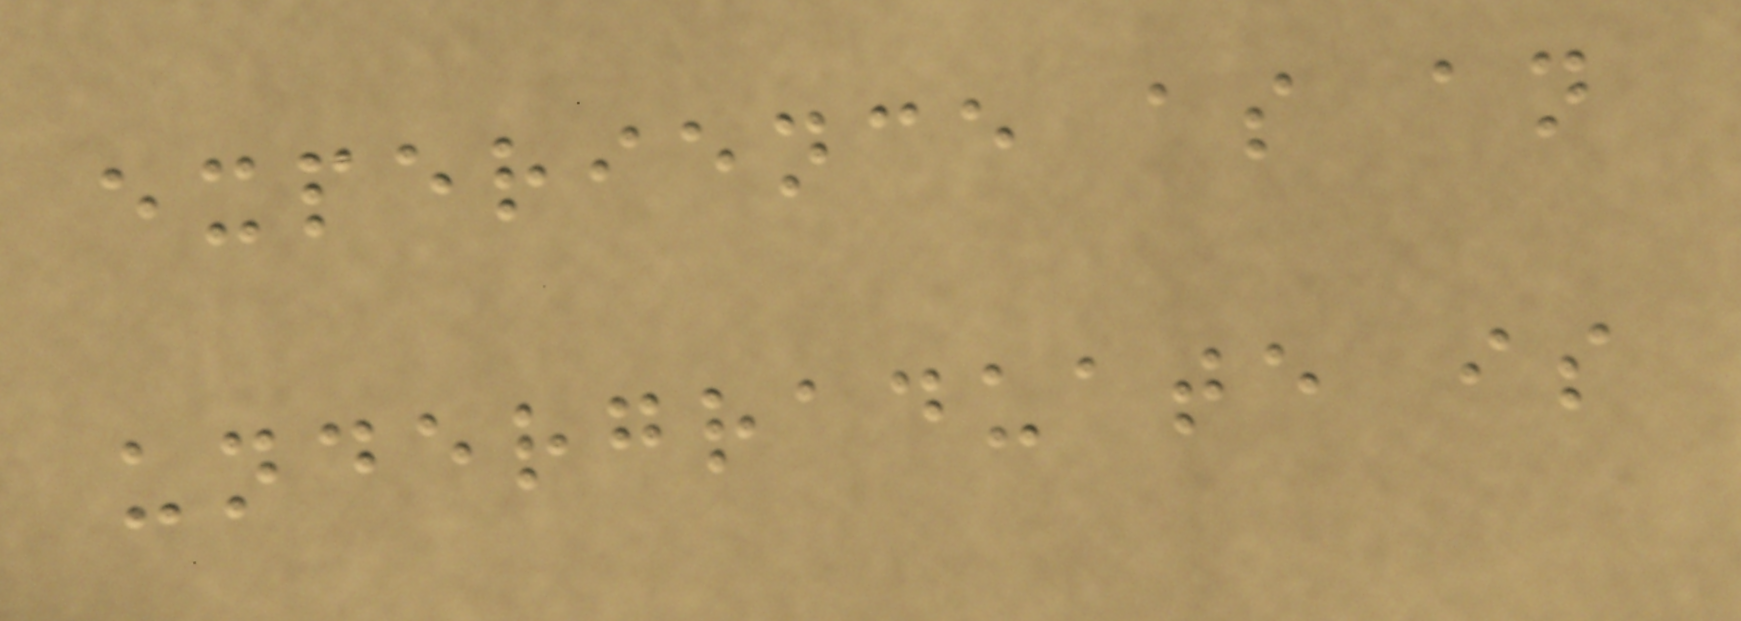experience as an
undergraduate is
